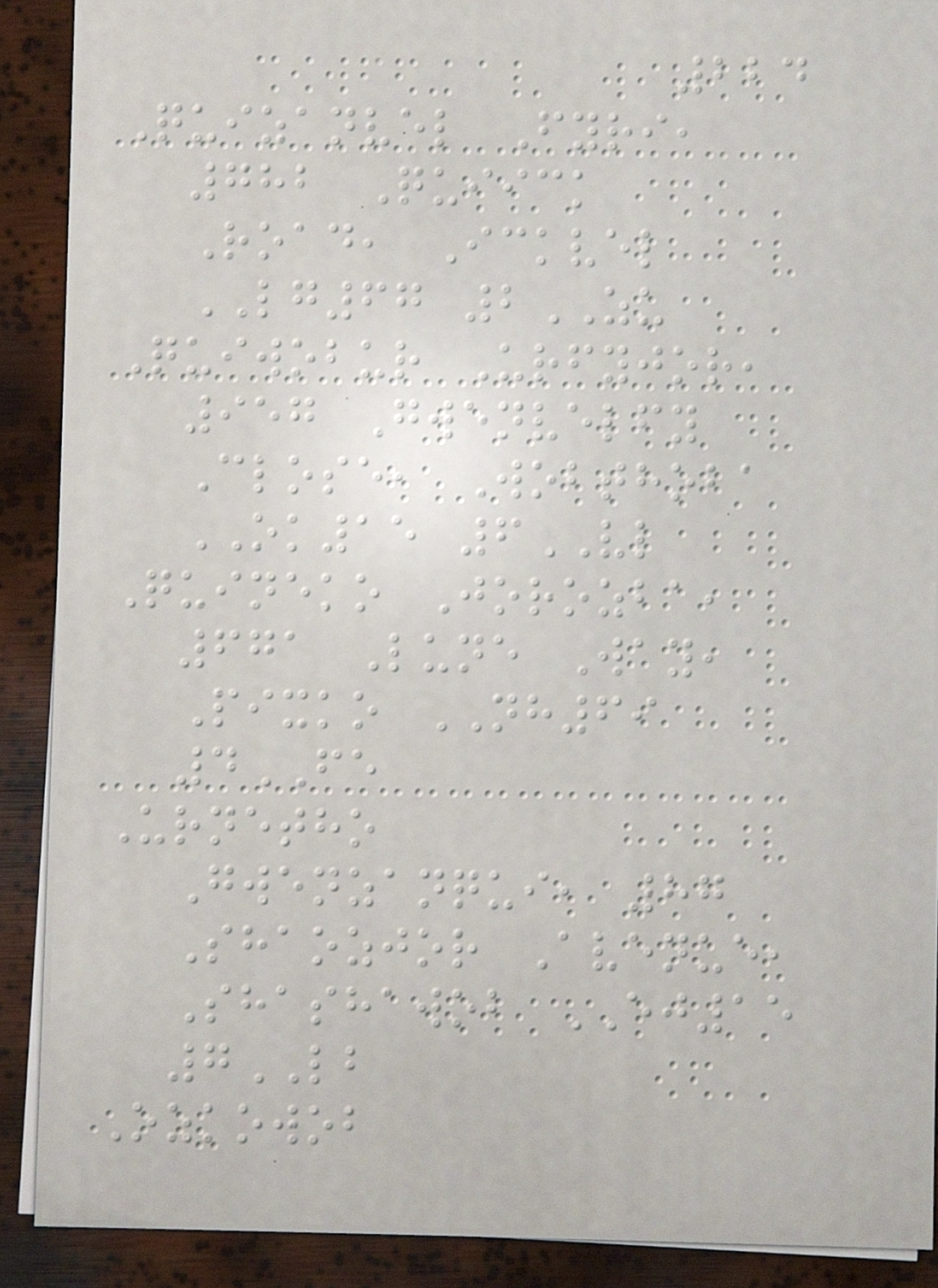224
Quizanvel Fyri,
782 Quiick
Road, Ickvel
LG67 2ZU
Quiwobur Urfyjor,
957 Gwenvelfy
Close, Wobthoba
OK15 6VL
Quineko Jorozba,
671 Lune Way,
Pixko NH69
4FE
Urnetho
Gwenzanqui, 87
Shaozjor Avenue,
Shashawob EJ15
7LB
Ozkowob
